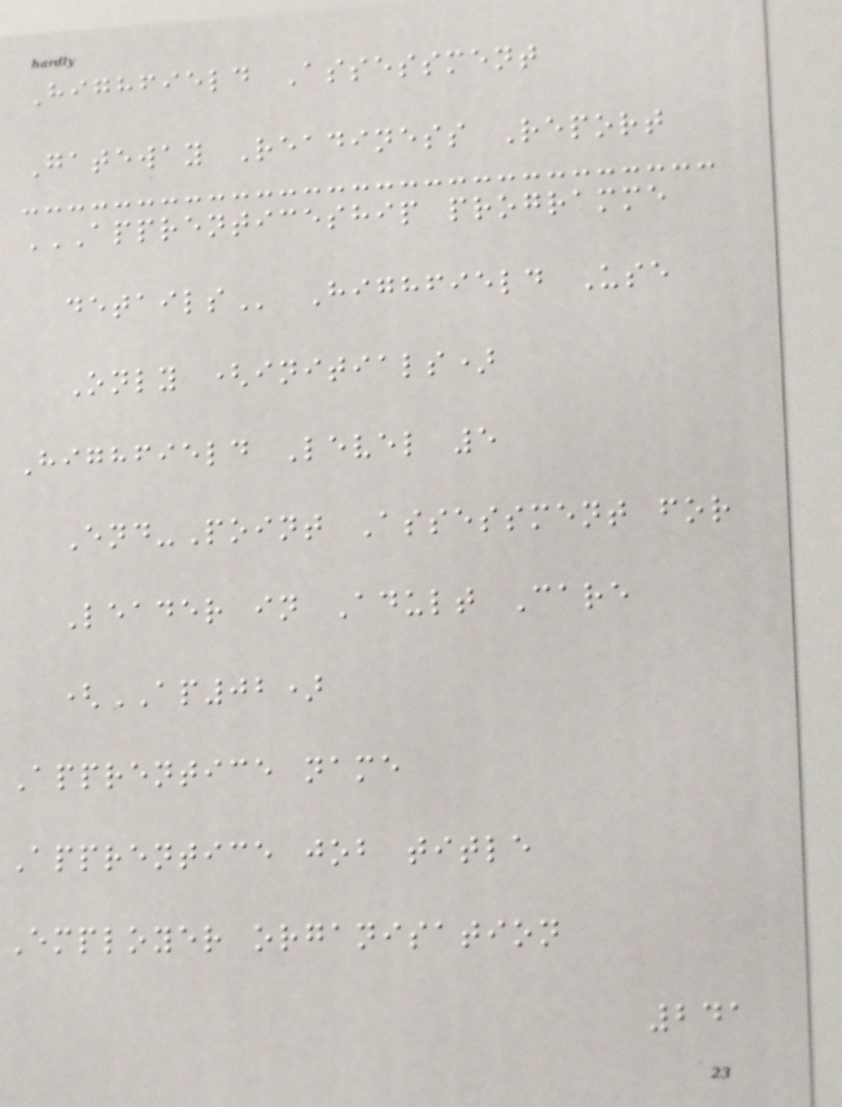Highfield Assessment
Gateway Readiness Report
APPRENTICESHIP PROGRAMME
DETAILS Highfield Use
Only (initials)
Highfield Level 5
End-Point Assessment for
Leader in Adult Care
(AP02)
Apprentice name
Apprentice job title
Employer organisation
241
